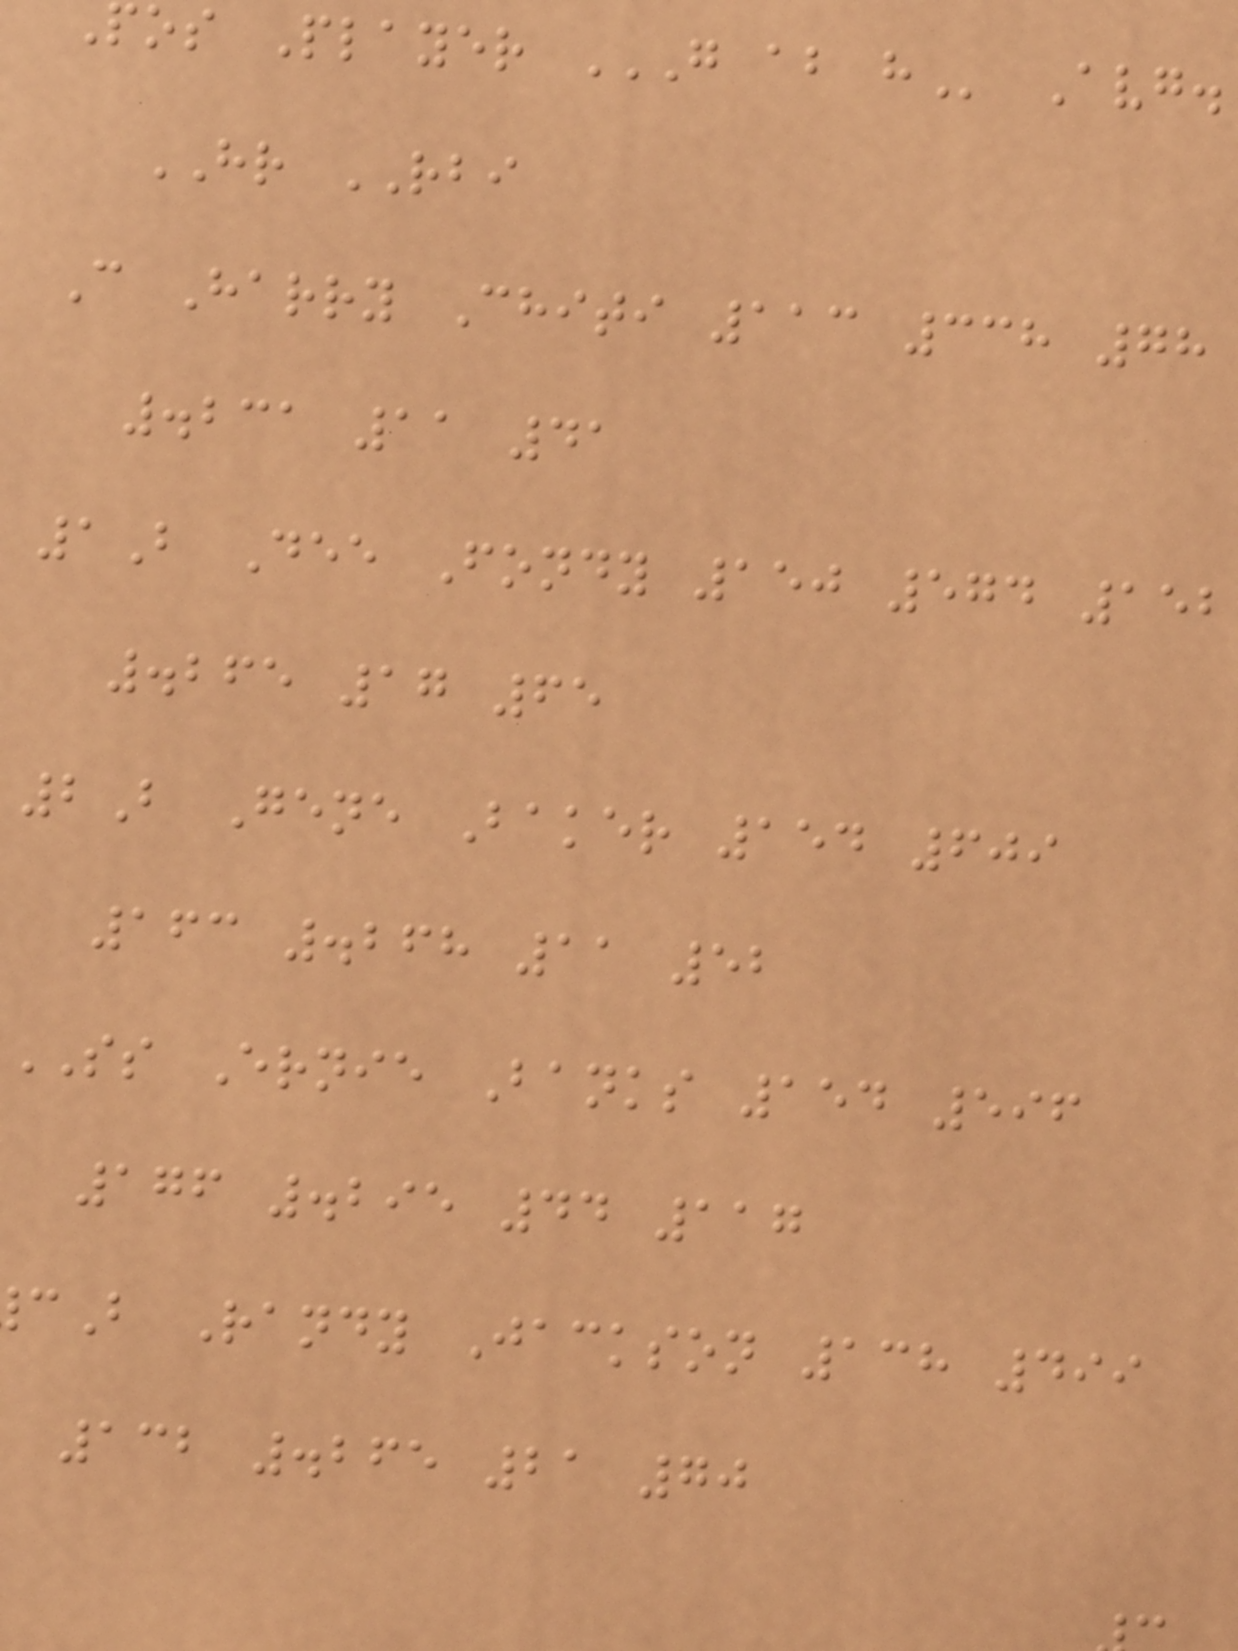pos Player G AB H Avg.
HR RBI
C Harry Chiti 113 338 78
.231 11 41
1B Dee Fondy 150 574 152
.265 17 65
2B Gene Baker 154 609
163 .268 11 52
SS Ernie Banks 154 596
176 .295 44 117
B Randy Jackson 138 499
132 .265 21 70
